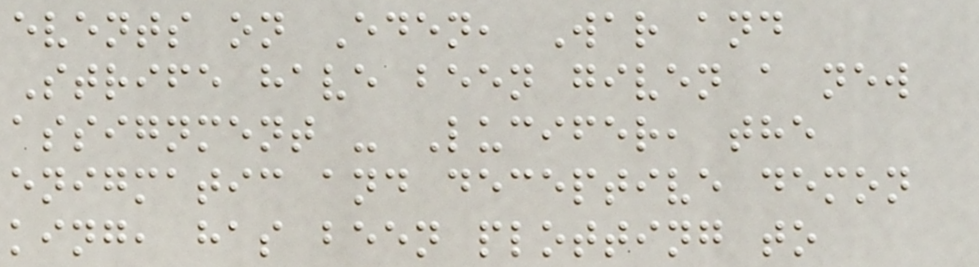events on Eden, War and
Strife have been given a new
assignment - Lucifer, the
enigmatic and deceptive demon
king, has been plotting to
